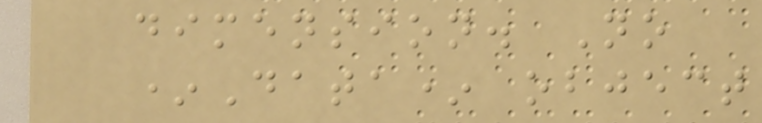dimension. No
*Data* object
